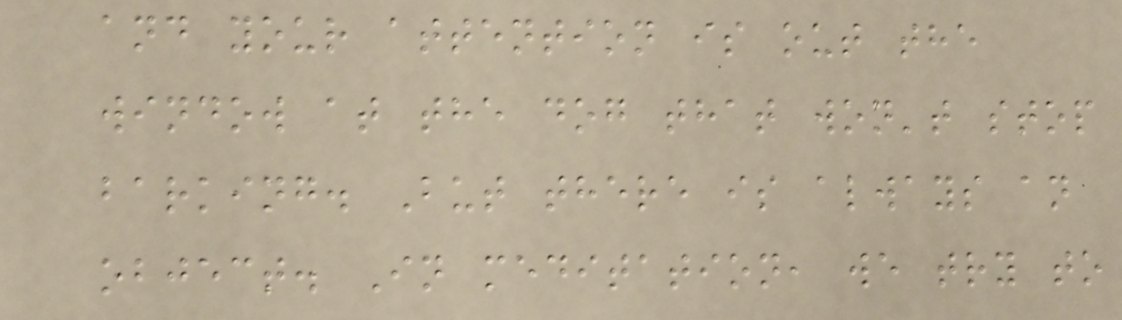and your attention is out the
window at the dog that won't stop
barking. But there is always an
object. In meditation, we try to
